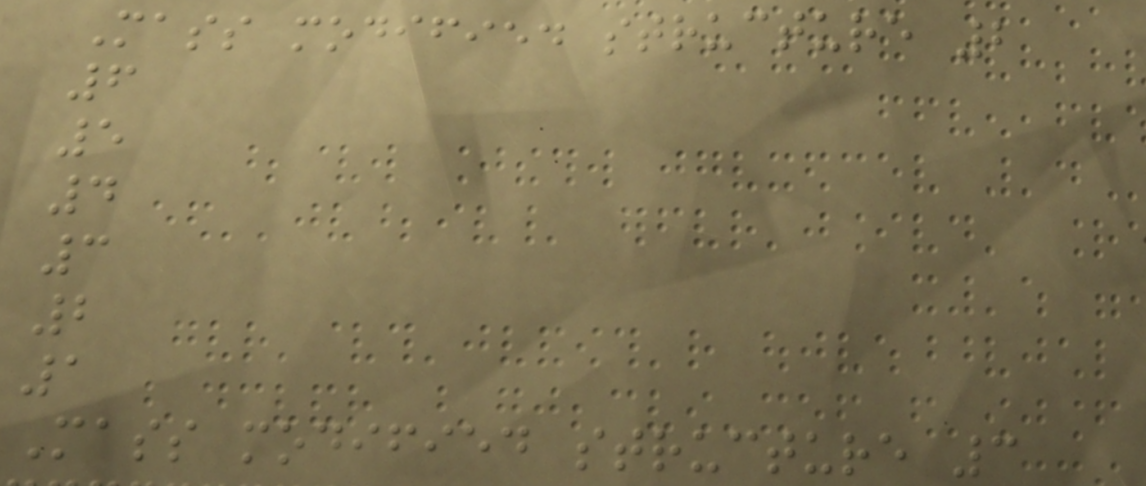Mass modified structure 2
6
5
4
3
2
1
Mass modified structure 3
